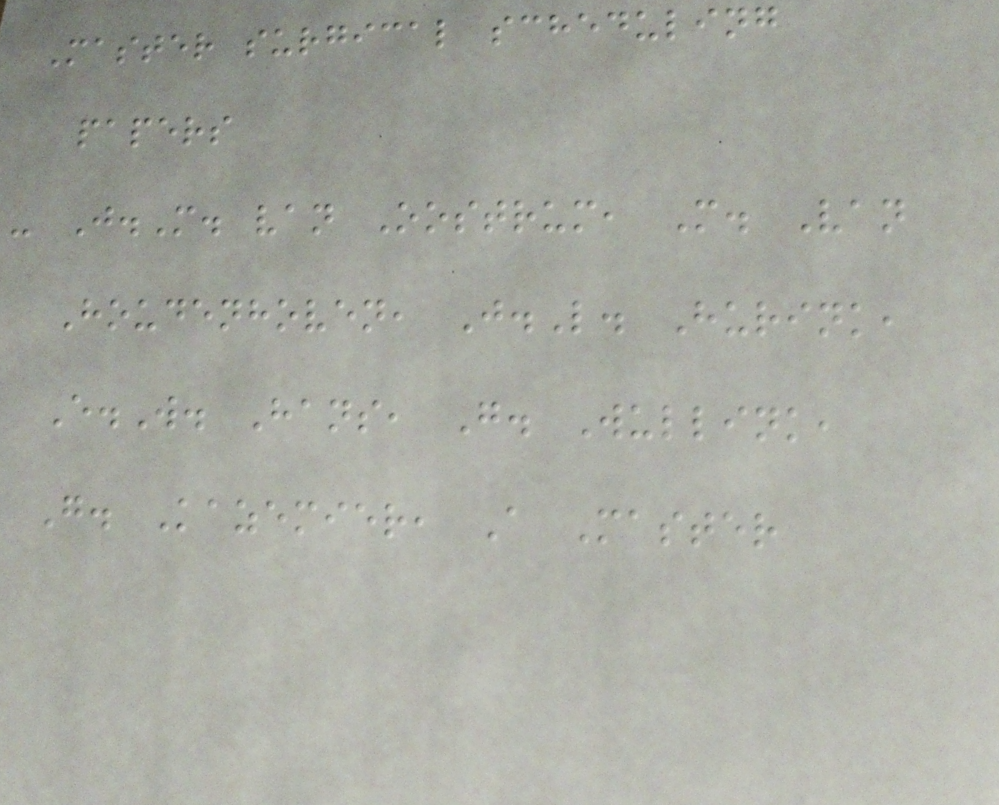Master surgical scheduling
papers
- J.M. van Oostrum, M. Van
Houdenhoven, J.L. Hurink,
E.W. Hans, G. Wullink,
G. Kazemier, A Master
